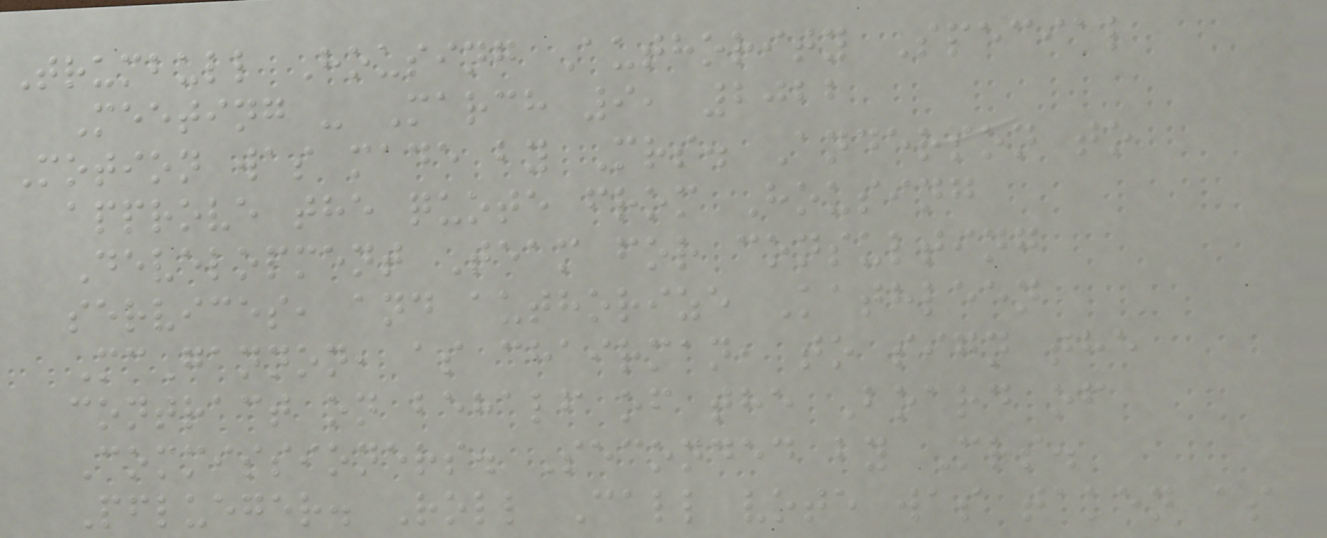Trumbull Housing Authority Special
Meeting - March 9, 2022
Motion was made by Mrs. Anderson to
approve the quote from Housing
Development Team for consulting
services, and authorize Kathleen
McGannon, as chairman, to sign the
contract on behalf of the Board of
Commissioners. Seconded by Mrs.
Pflueger. Roll Call vote was taken as
